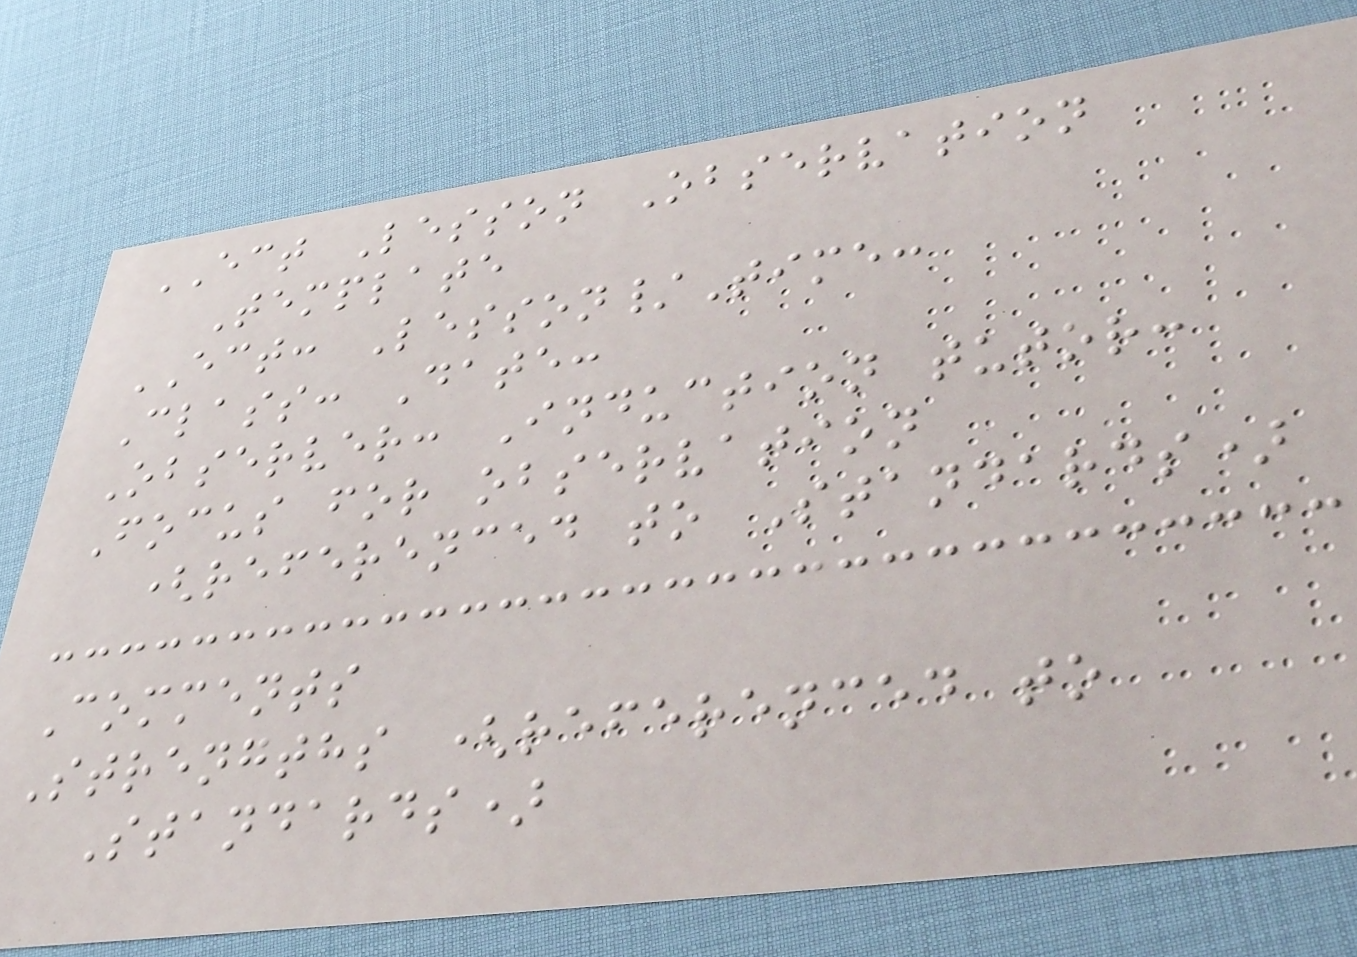ECT Lesson Observation
Template
ECT: Lesson/Time:
Class: Date:
Observer: Induction tutor:
Focus for observation
(referenced to Standards)
Comments
Strengths (referenced to
Standards)
